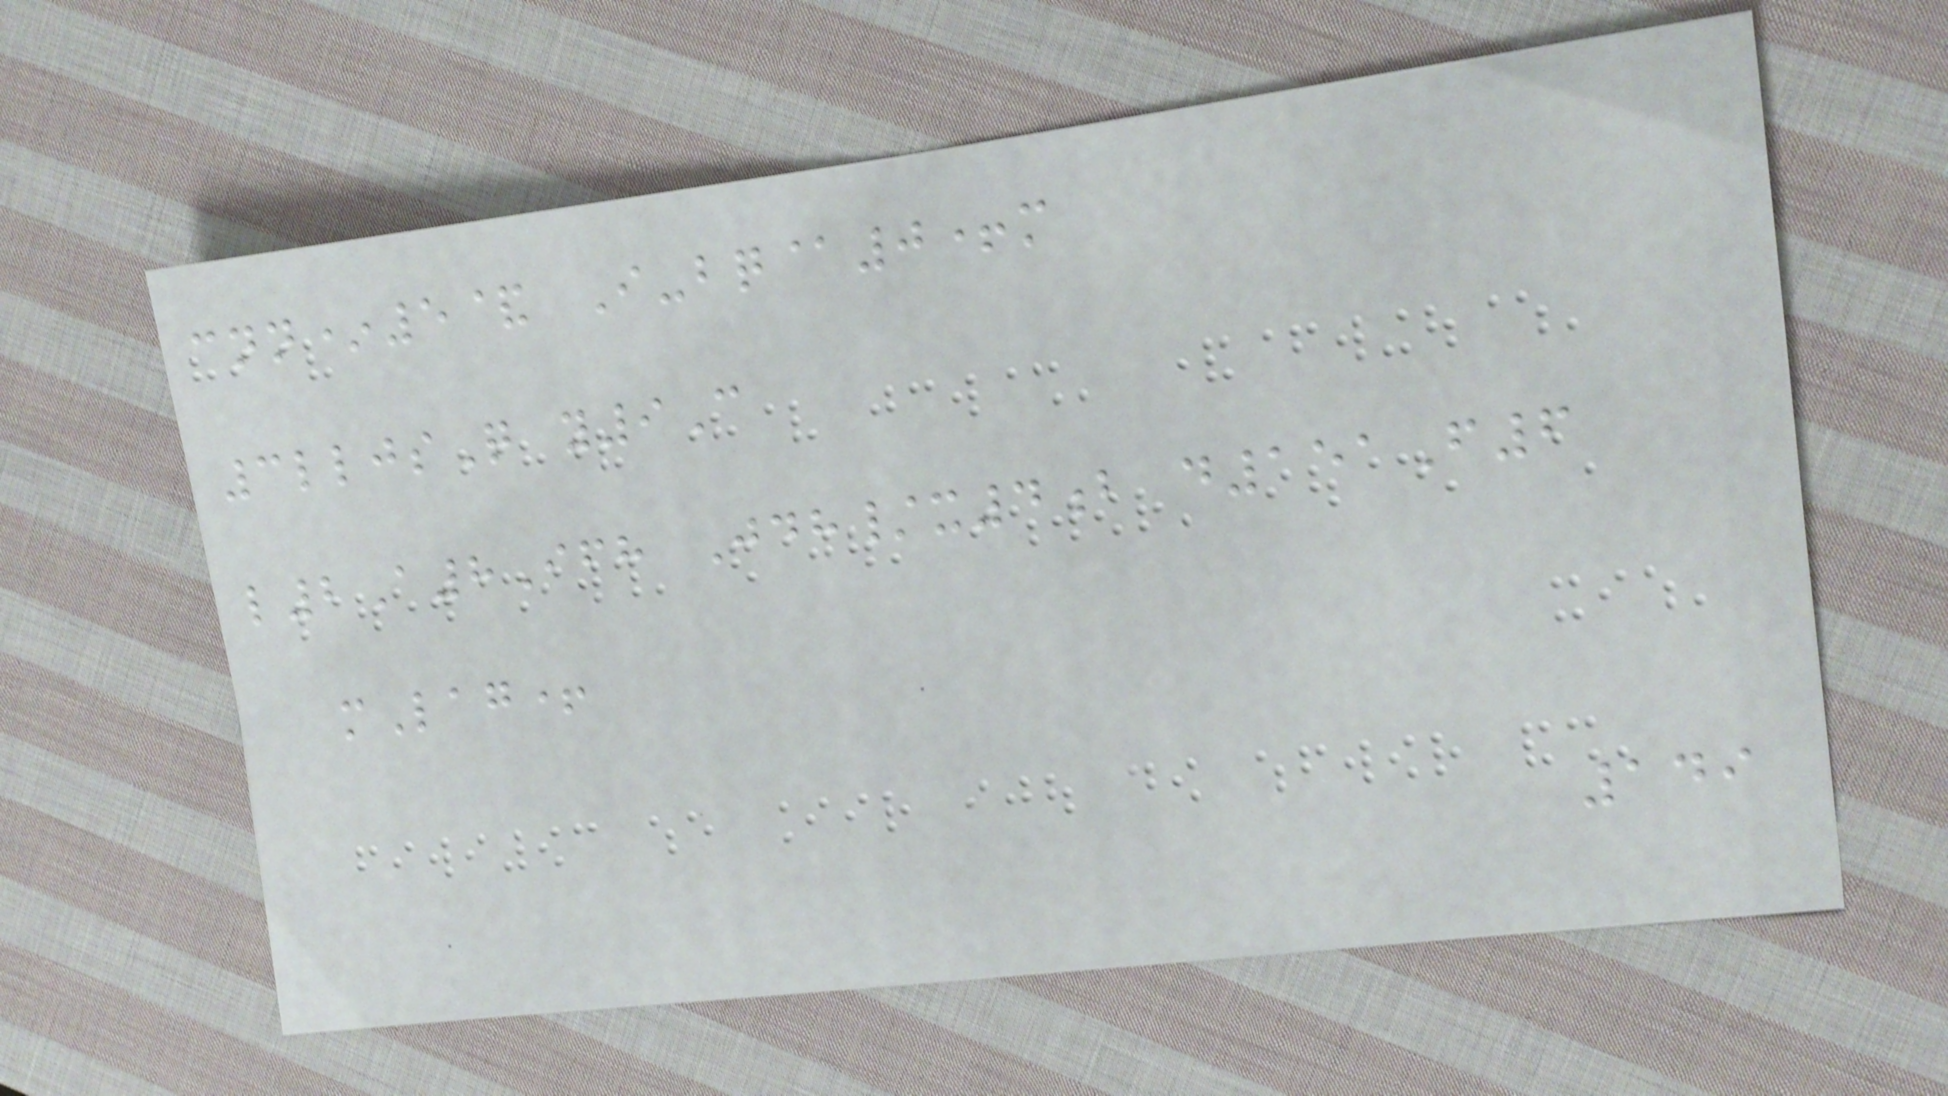cnn*5& I-bq@0+m
3lljsQ y9C
l2A8Ifh Jdh/x4b d151F6
mLag+
149
